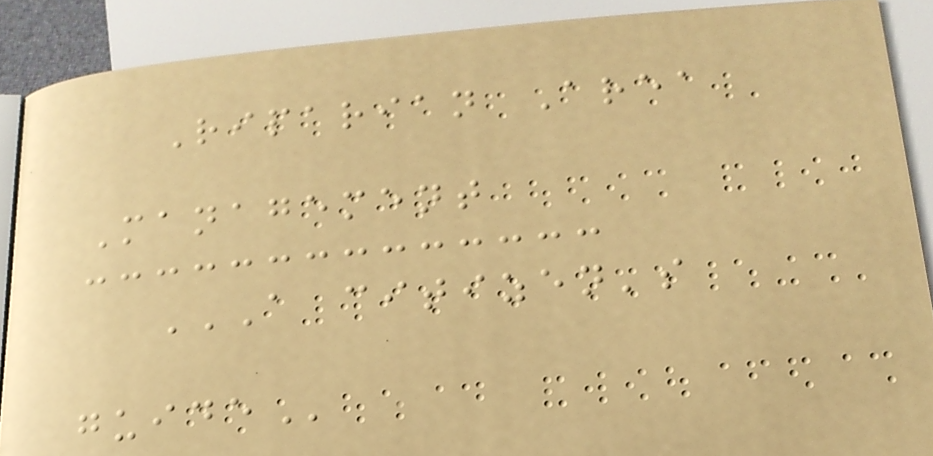Riparian Area
Management
A CITIZEN'S
GUIDE
